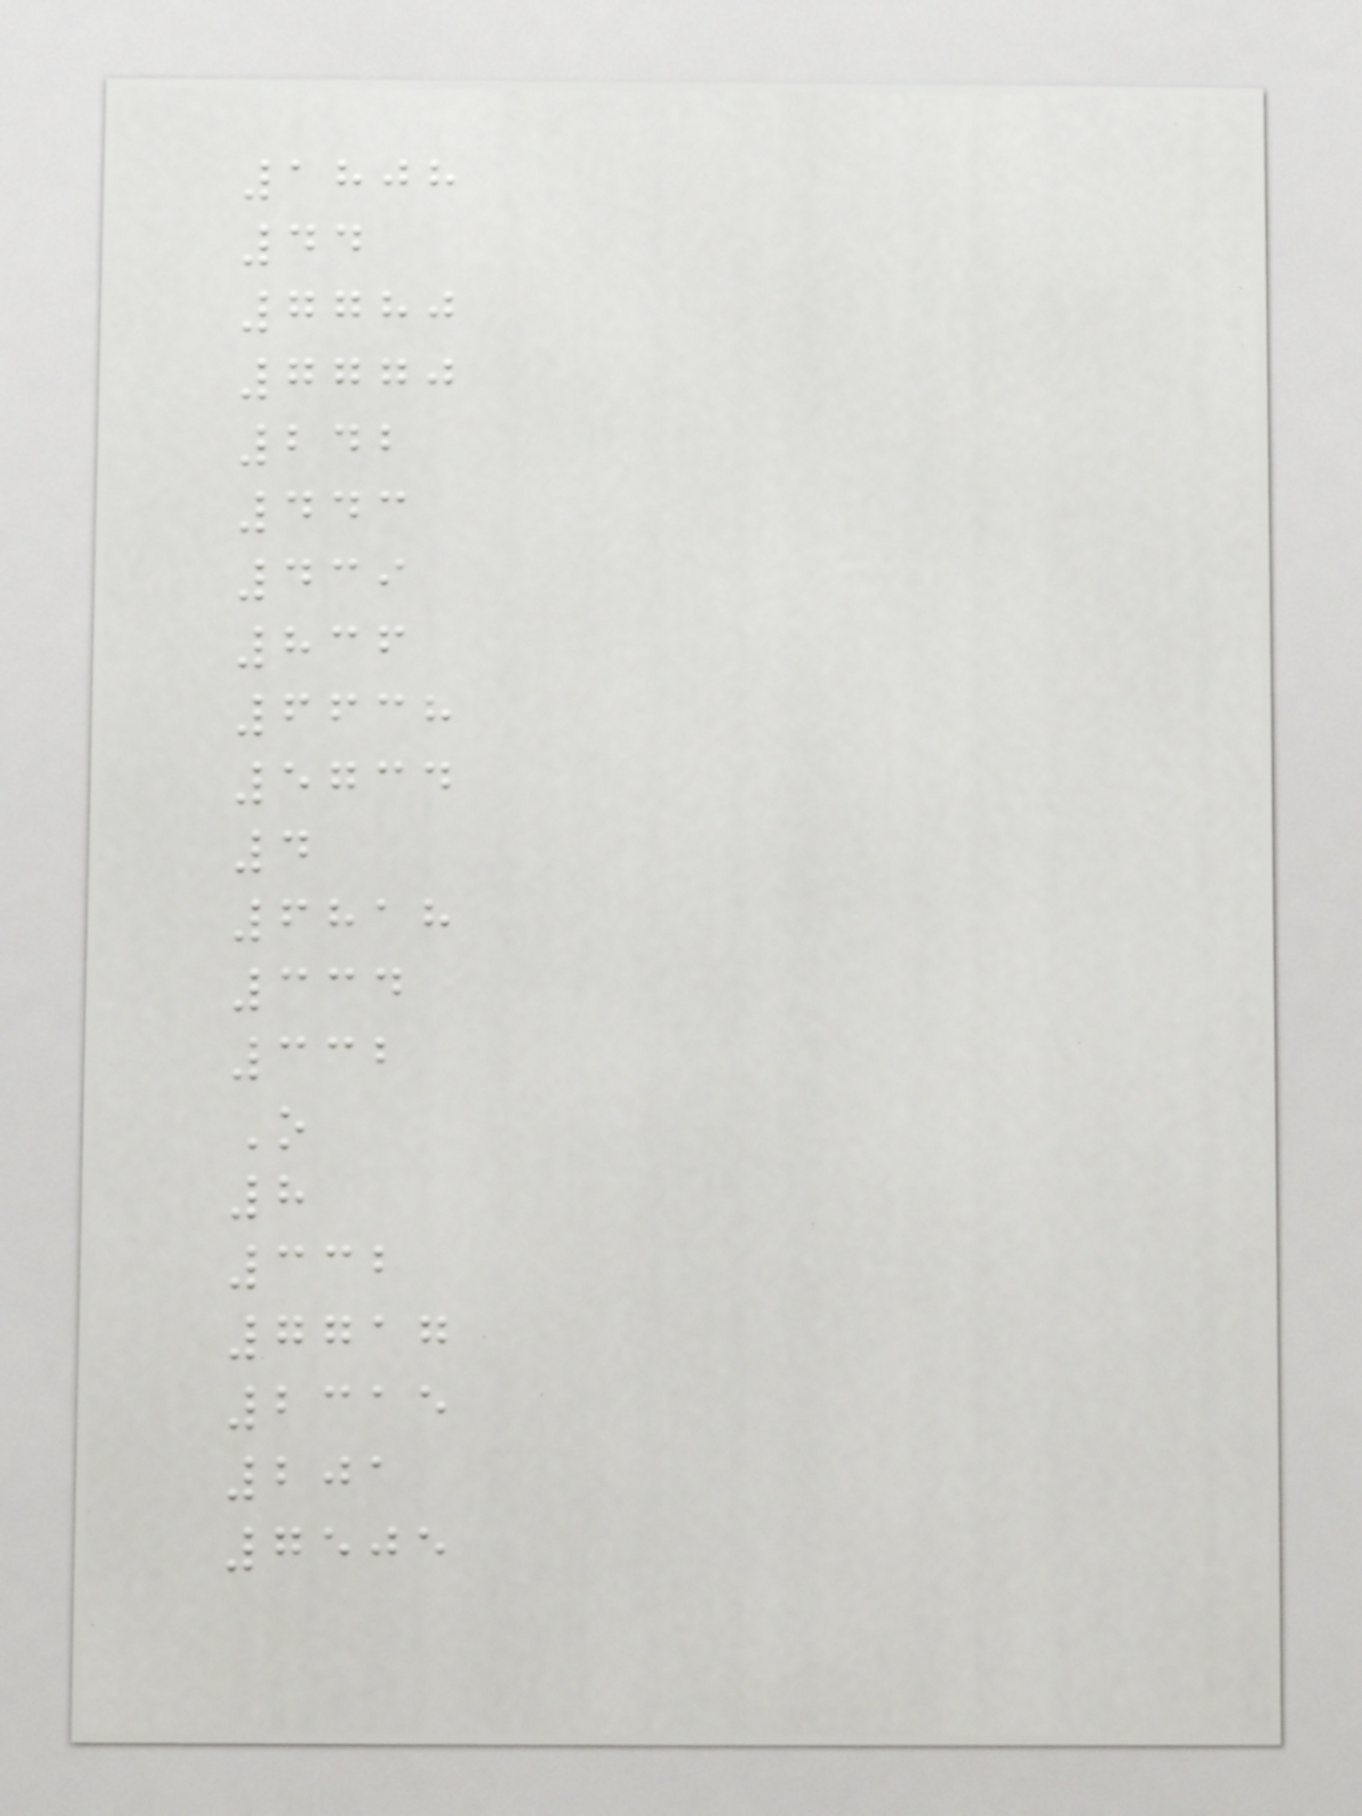1808
44
7780
7770
242
443
439
836
6638
5734
4
6818
334
332
O
8
332
7717
2315
201
7505
